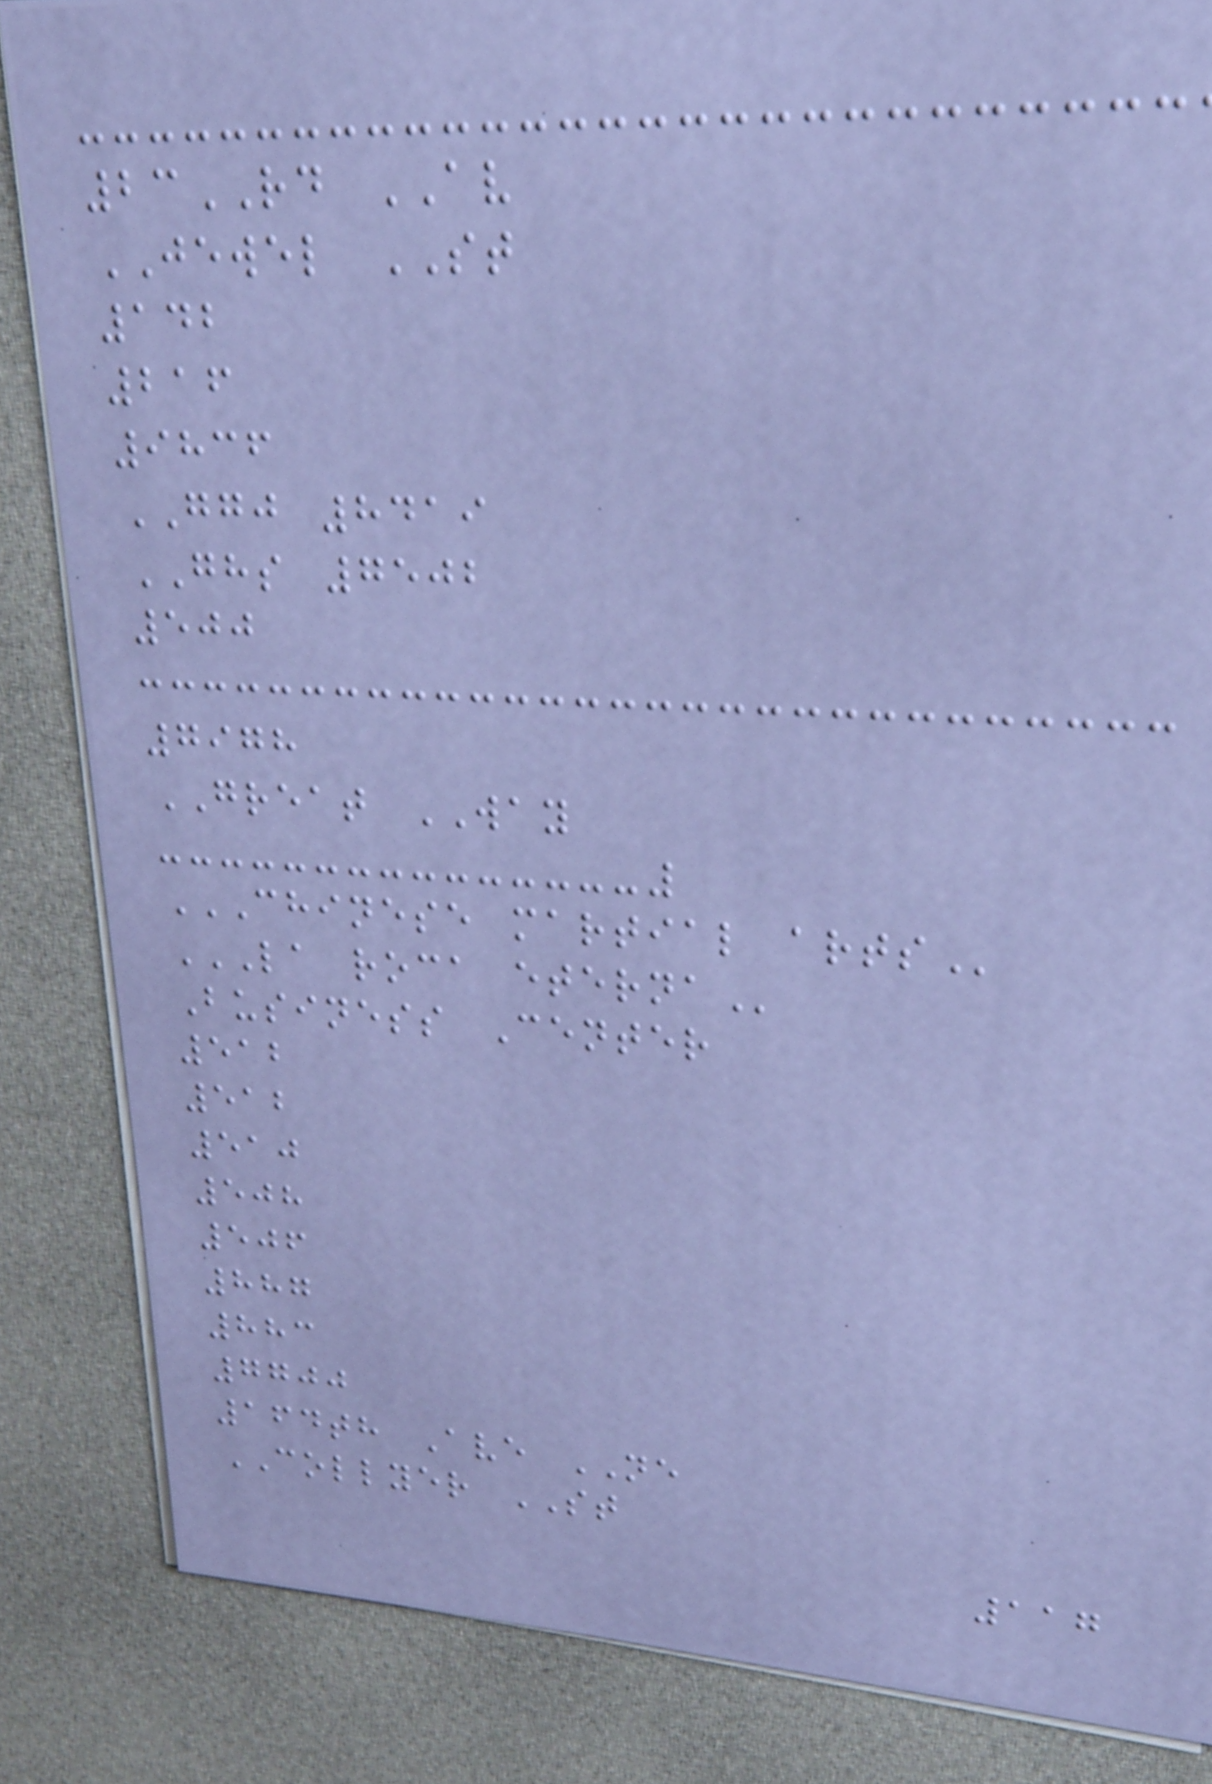23RD AV
JEWEL ST
142
216
9836
GGJ 8419
GHS 7502
500
7978
GREAT WAY
CHINESE MARTIAL ARTS
LA ROCA ETERNA
Business Center
512
512
510
508
506
887
883
7700
164th Ave NE
COLLYER ST
117
